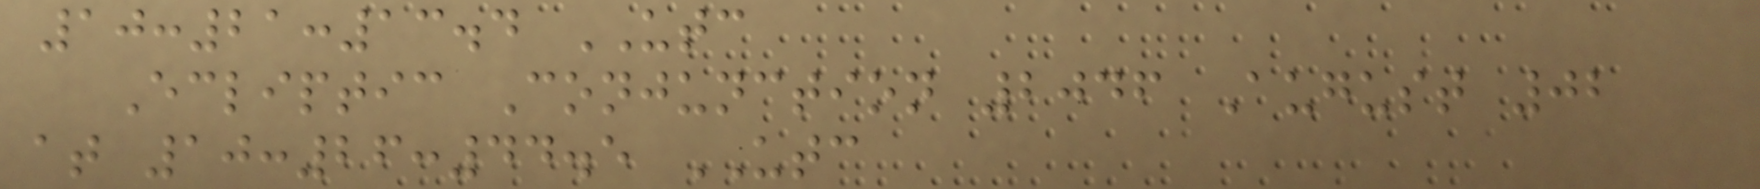10:21:13.4 UTC
Ecliptic Conjunction 2046 August 02
at 10:26:44.5 UTC
